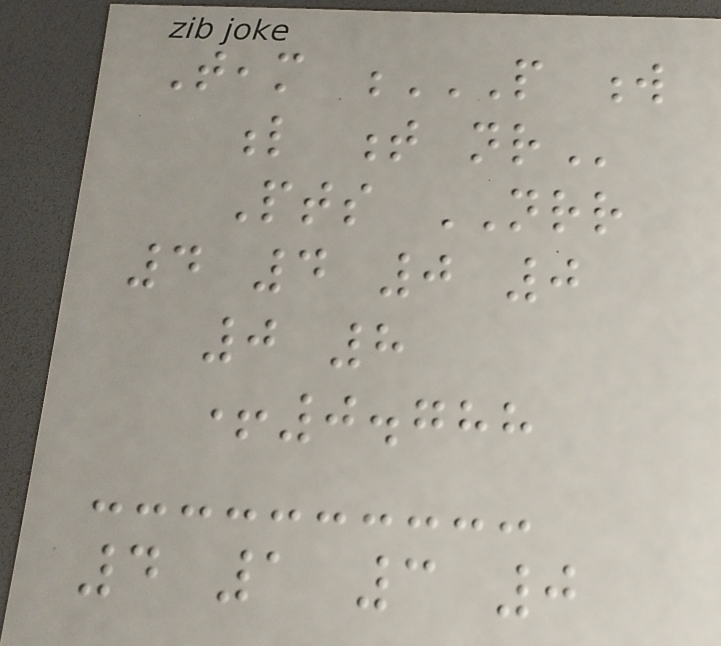Team P W
L T NR
Pts NRR
4 4 0 0
0 8
+0.788
4 1 3 0
